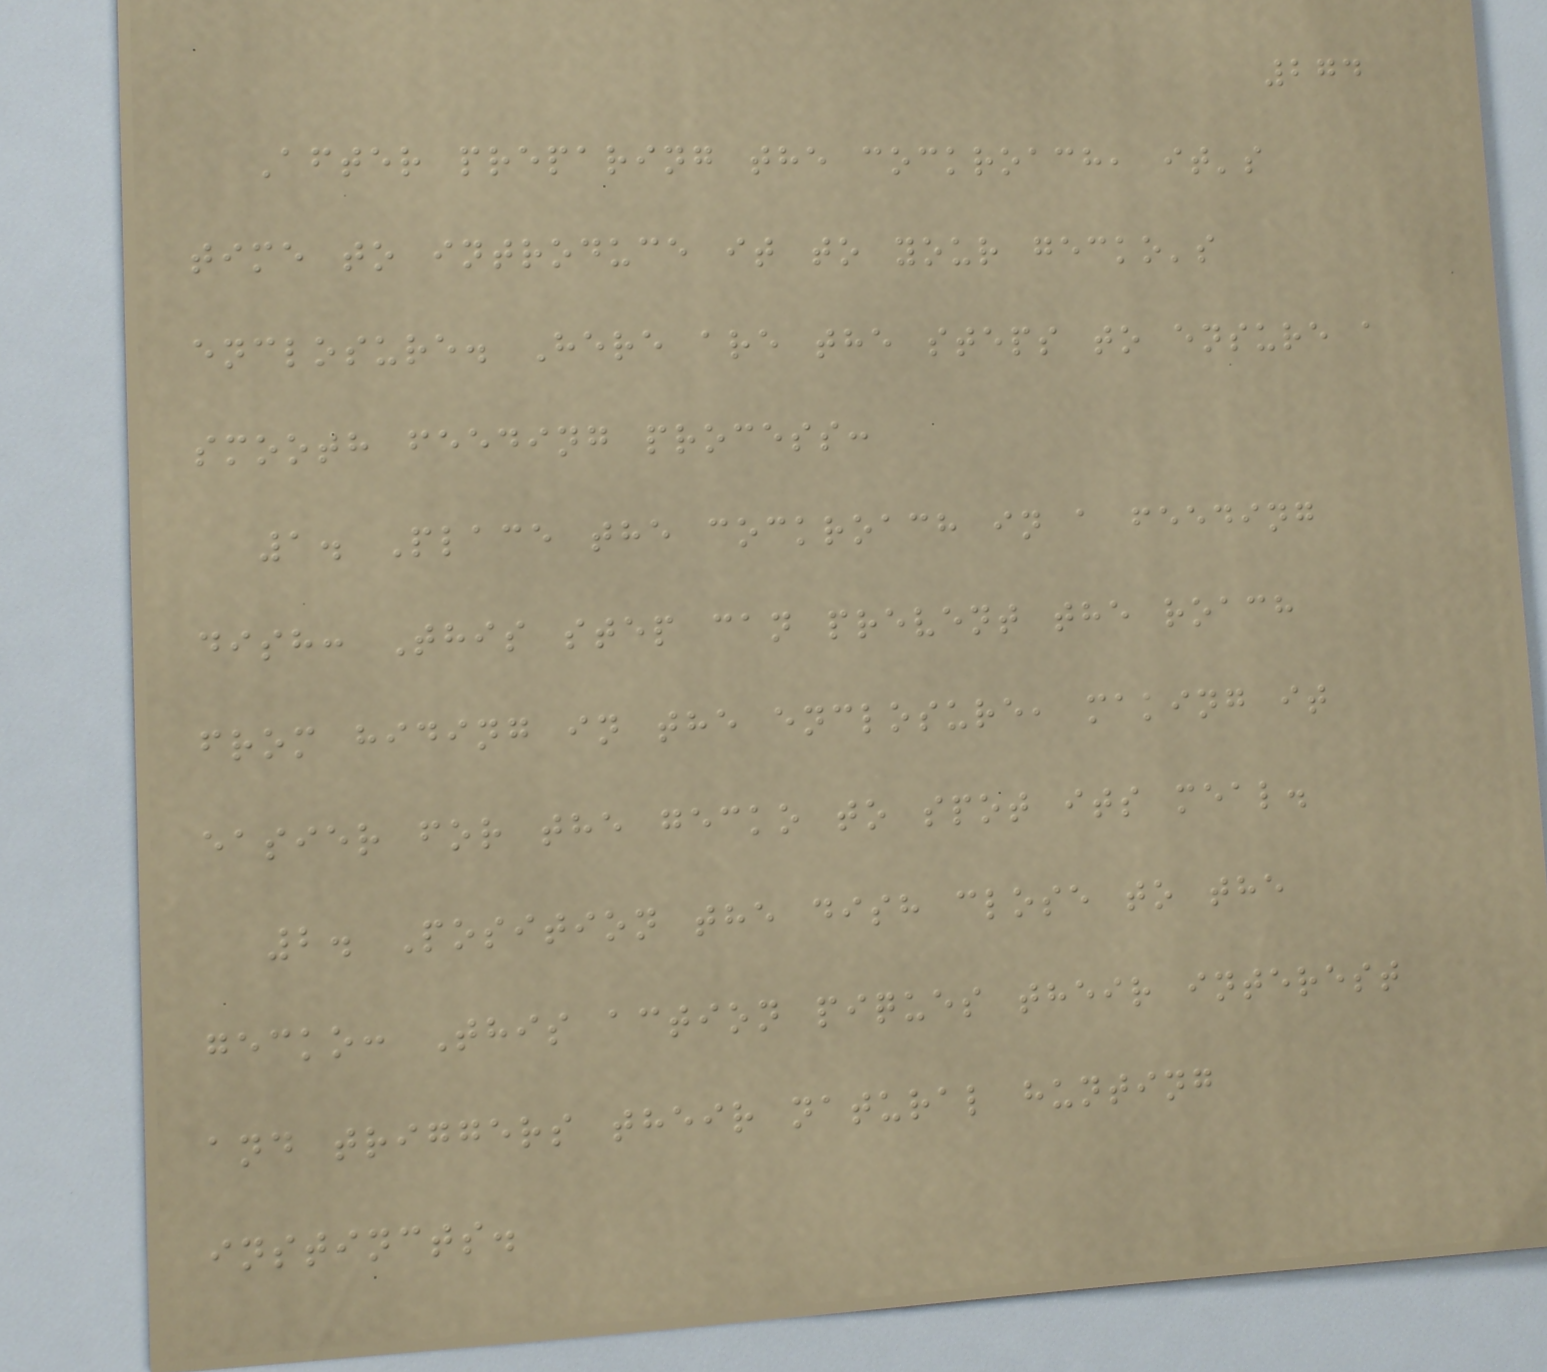274
After preparing the cockroach, it's
time to introduce it to your gecko's
enclosure. Here are the steps to ensure a
smooth feeding process:
1. Place the cockroach in a feeding
dish: This step can prevent the roach
from hiding in the enclosure, making it
easier for the gecko to spot its meal.
2. Position the dish close to the
gecko: This action piques their interest
and triggers their natural hunting
instincts.
